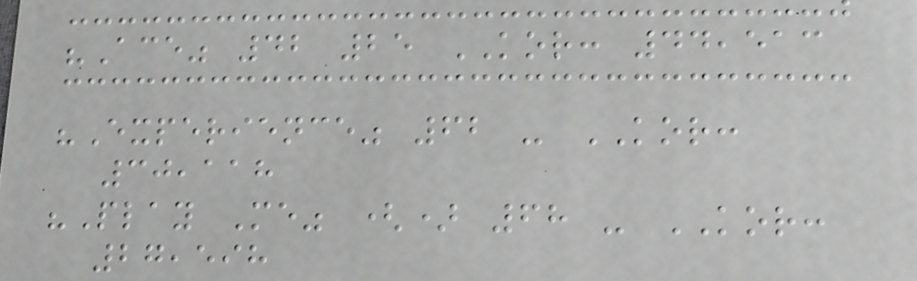"Ace" 42 25 KOR: 44,513
"Experience" 62 - KOR:
30,118
"Play Me" () 68 - KOR:
27,598
